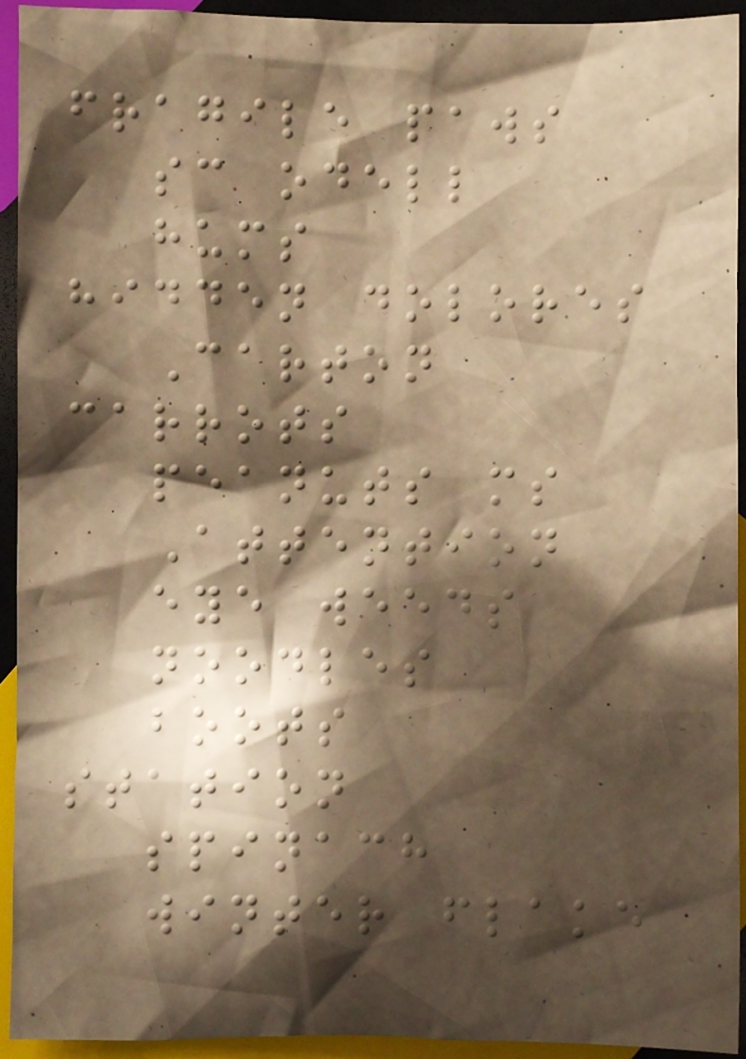fragile paws
sc odell
hums
hidden dolores
Carton
carrots
peanuts ms
Attention
eye weeds
noodles
boots
station
spinach
winter flake
